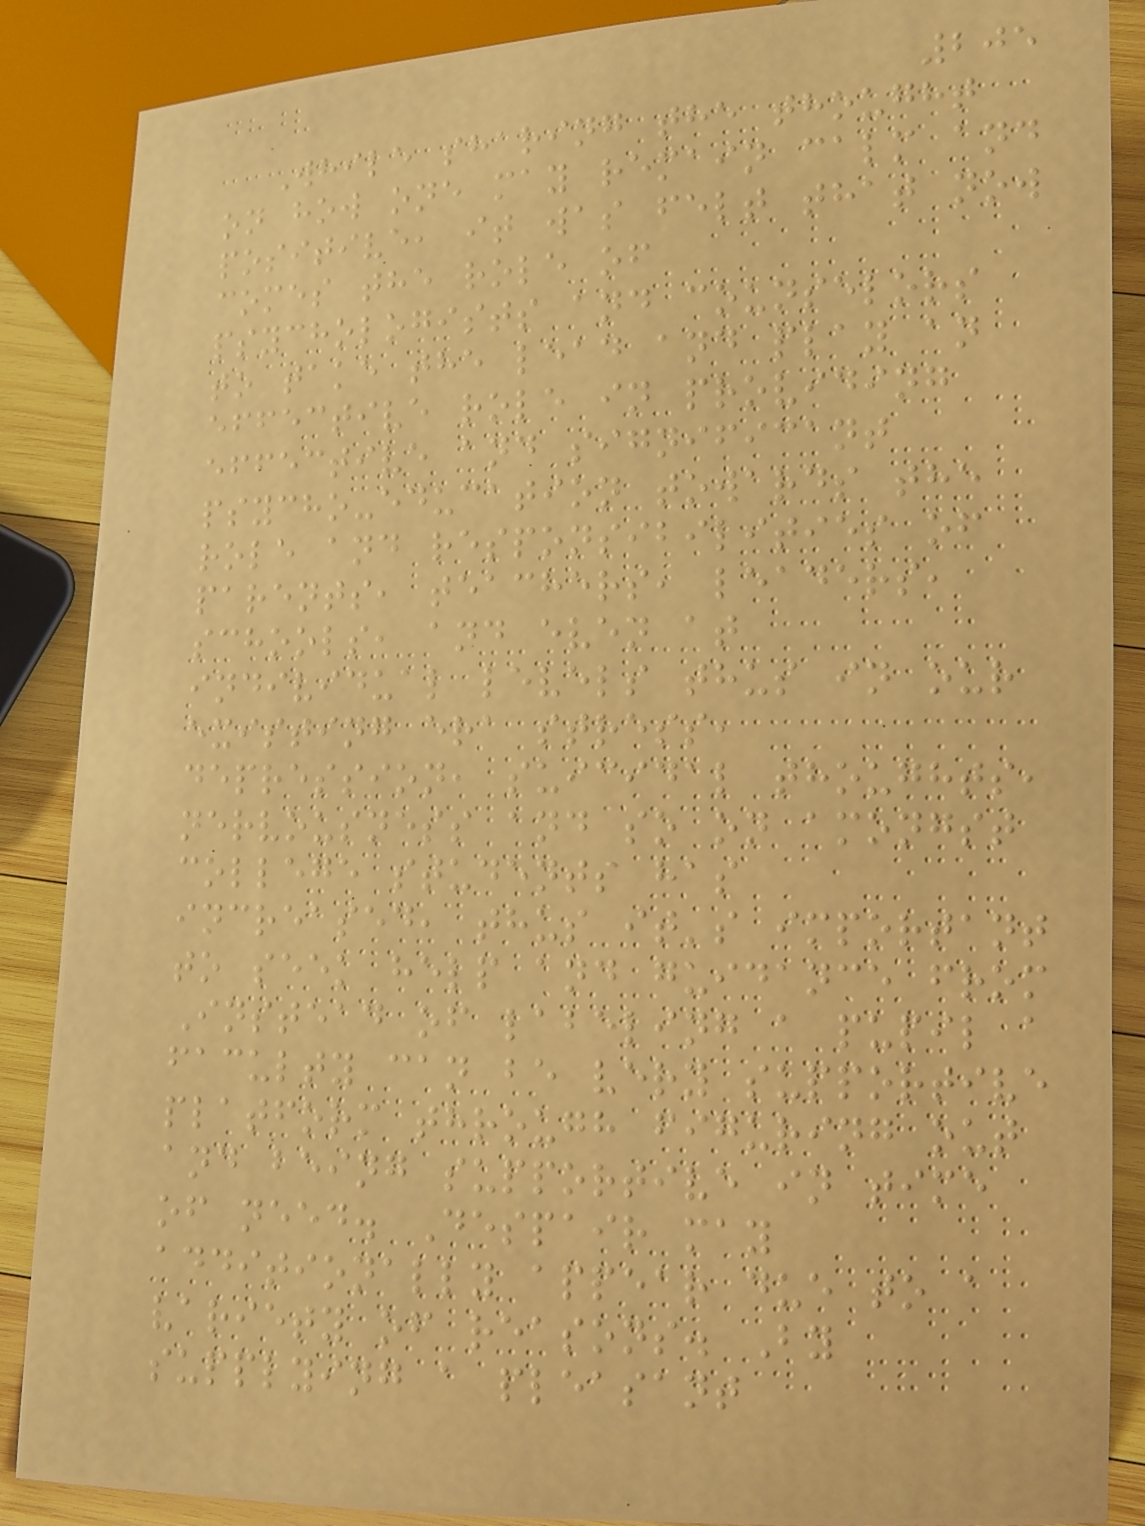205
While sharing the thought
on how one may remain calm and
positive, it was felt that now
comes the role of
psychologists and counselors
to take the lead and play an
effective role in providing
effective and significant
psycho-education towards the
role and responsibilities of
parents, teachers, leaders,
schools, and even at
individual levels thus in our
existing era stress,
depression, suicidal thoughts,
nervousness and so on amongst
college students has
increased, thus it's important
to seek help and guidance from
Instead of labeling a pupil a
faculty can be very supportive
platform through figuring out
and being supportive in time
of need. Despair may
additionally appear due to a
variety of reasons. By
supplying a pleasant
